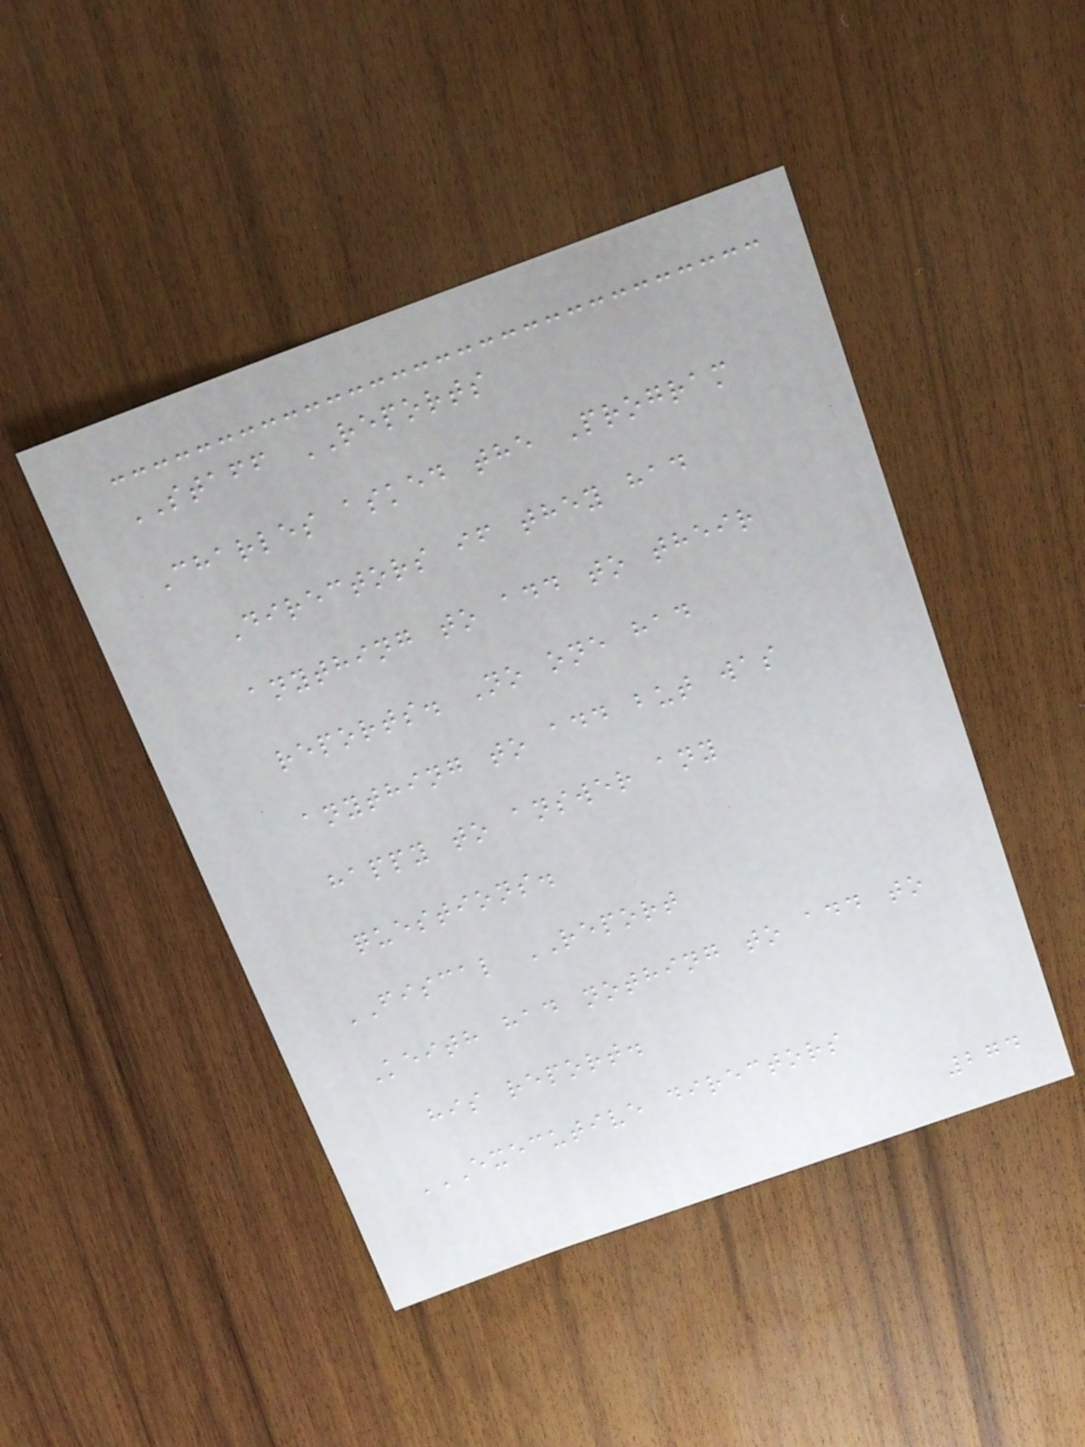STAFF REPORTS
Charles asked the Program
Directors if they had
anything to add to their
reports. No one had
anything to add but was
happy to answer any
questions.
FISCAL REPORT
Keith had nothing to add to
his report.
EXECUTIVE DIRECTORS
274
